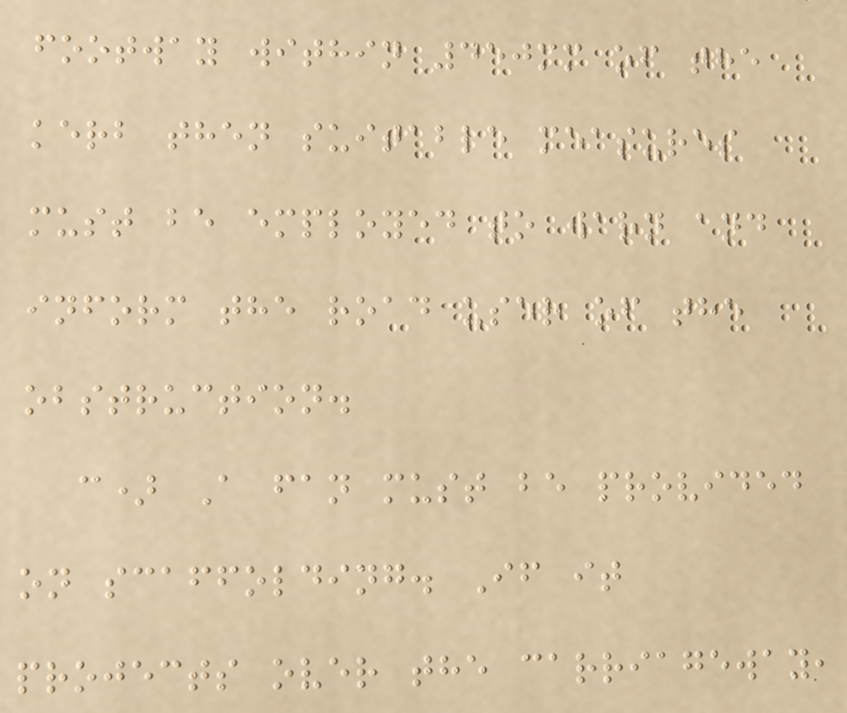footway within 450mm of the
kerb then suitable measures
must be employed to warn and
inform the road user of the
obstruction.
c) A fan must be provided
on scaffolding. If it
projects over the carriageway,
